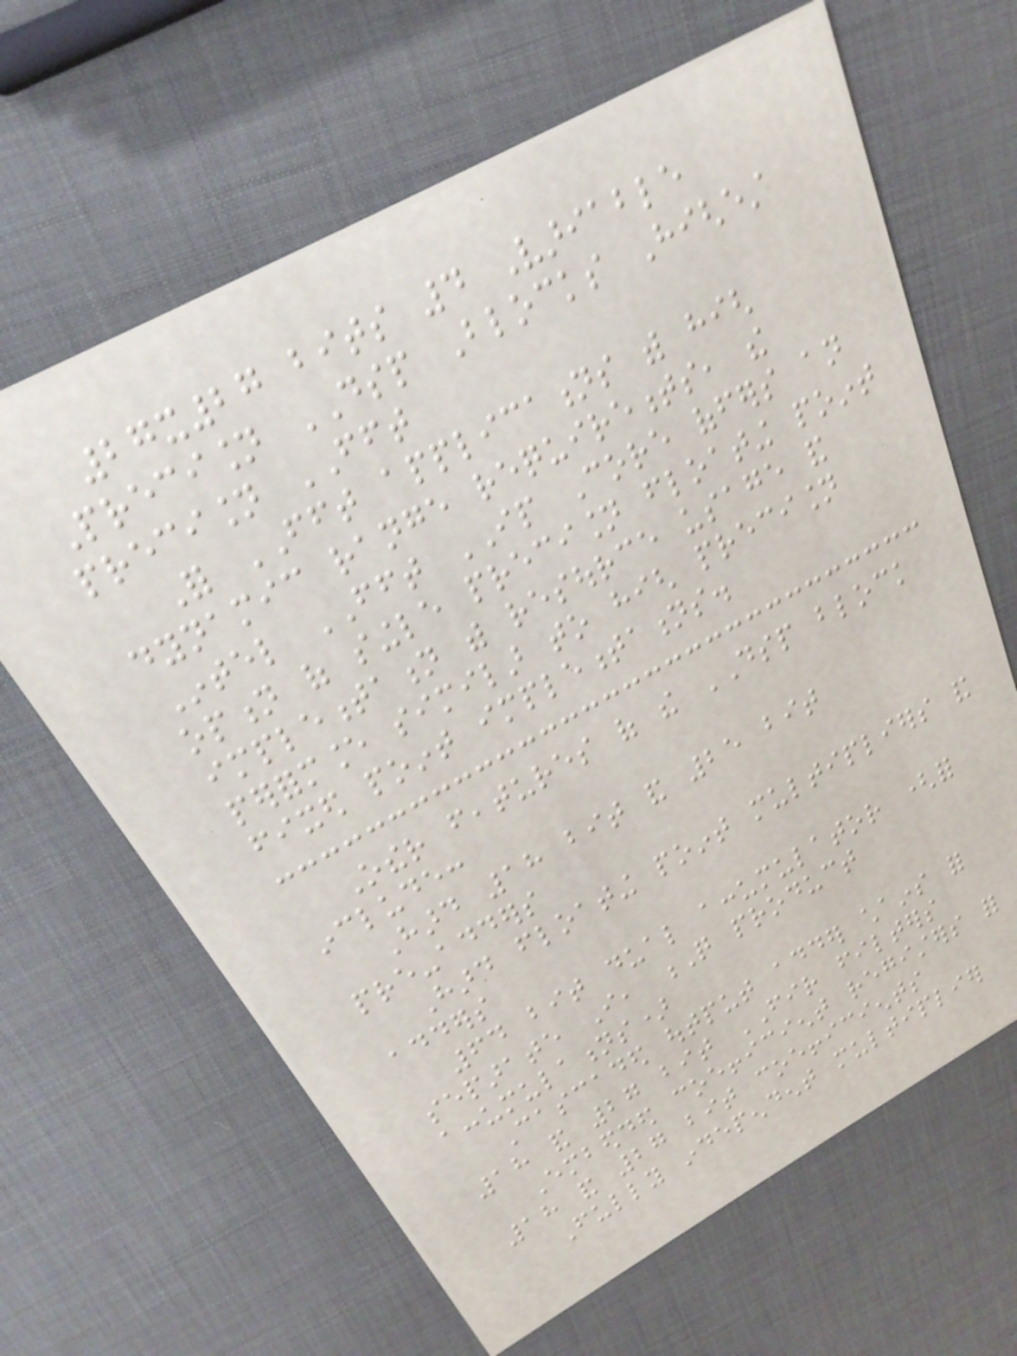27x27 bits 4 Variable
Precision DSP Blocks Highest
precision FFT
For FFT applications with high
dynamic range requirements, the
Intel FFT IP Core offers an
option of single precision floating point
implementation with resource usage and
performance similar to high precision
fixed point implementations.
Other features of the DSP block
include:
Hard 18 bit and 25 bit
pre-adders
Hard floating point multipliers and
adders
64 bit dual accumulator (for
separate I, Q product
accumulations)
Cascaded output adder chains for
18 and 27 bit FIR filters
Embedded coefficient registers for
18 and 27 bit coefficients
Fully independent multiplier
